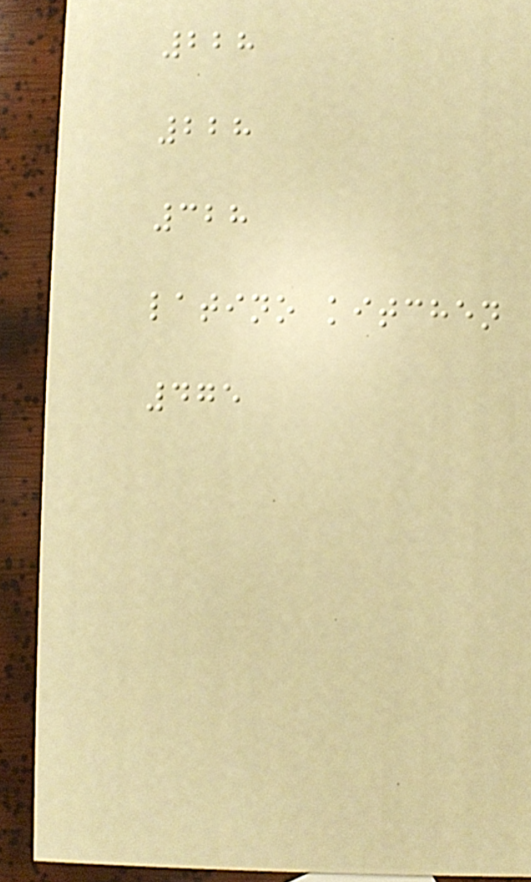228
228
328
latino kitchen
475
